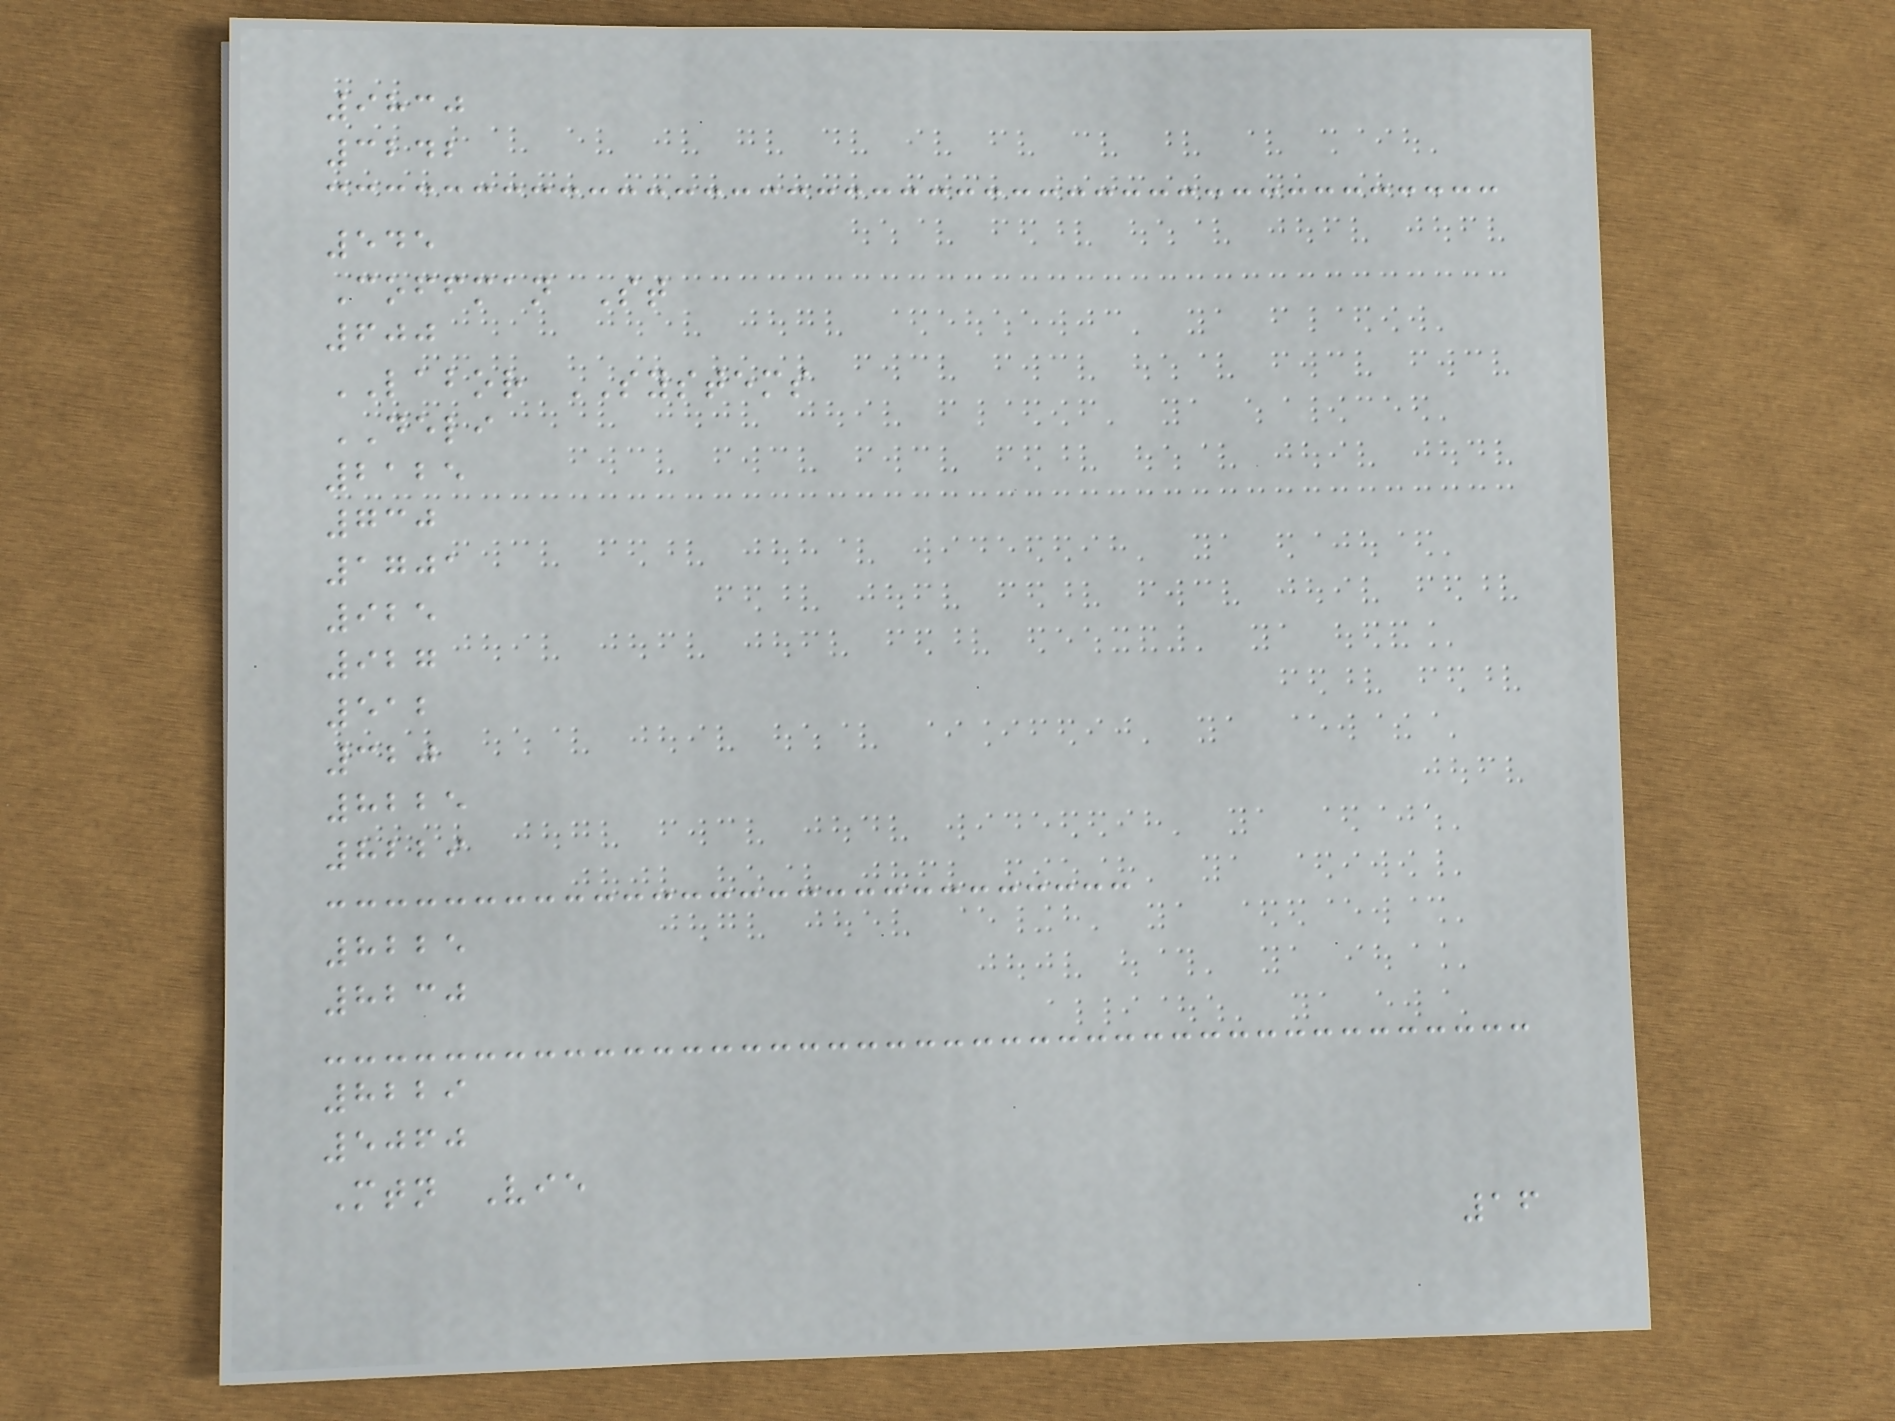9830
3242
545
Coffman St
600
LABOR SYSTEMS
DELI
2125
730
1701
925
927
512
320
8225
8229
8225
8230
8229
5060
Mtn Vie
16
